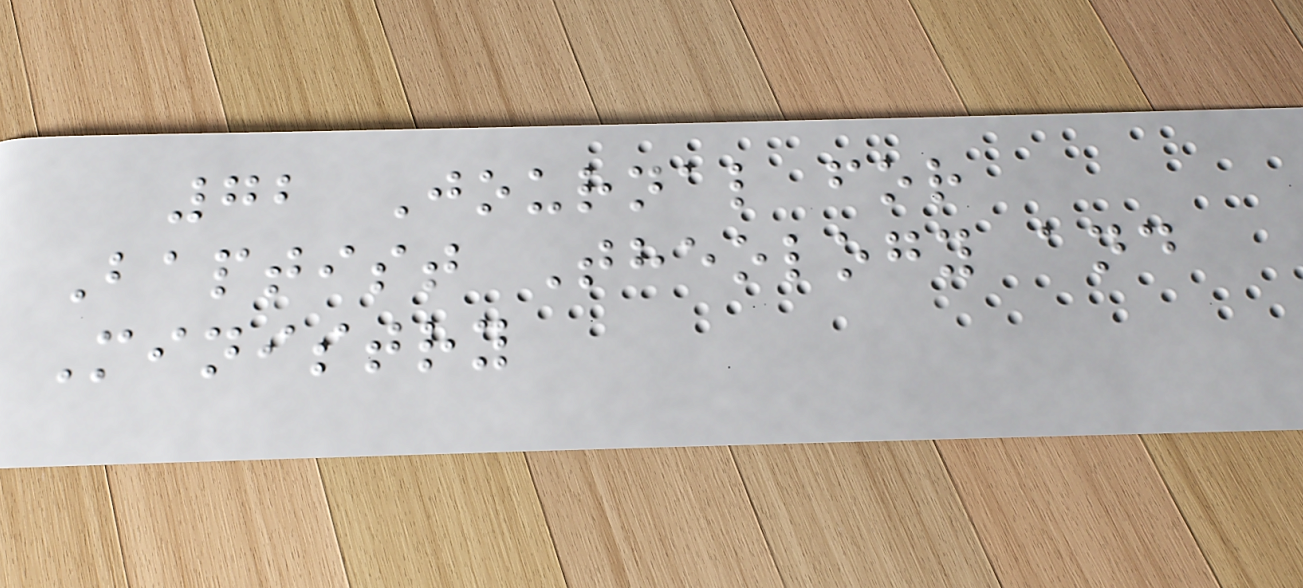72 Journal for
Baptist Theology and
Ministry
